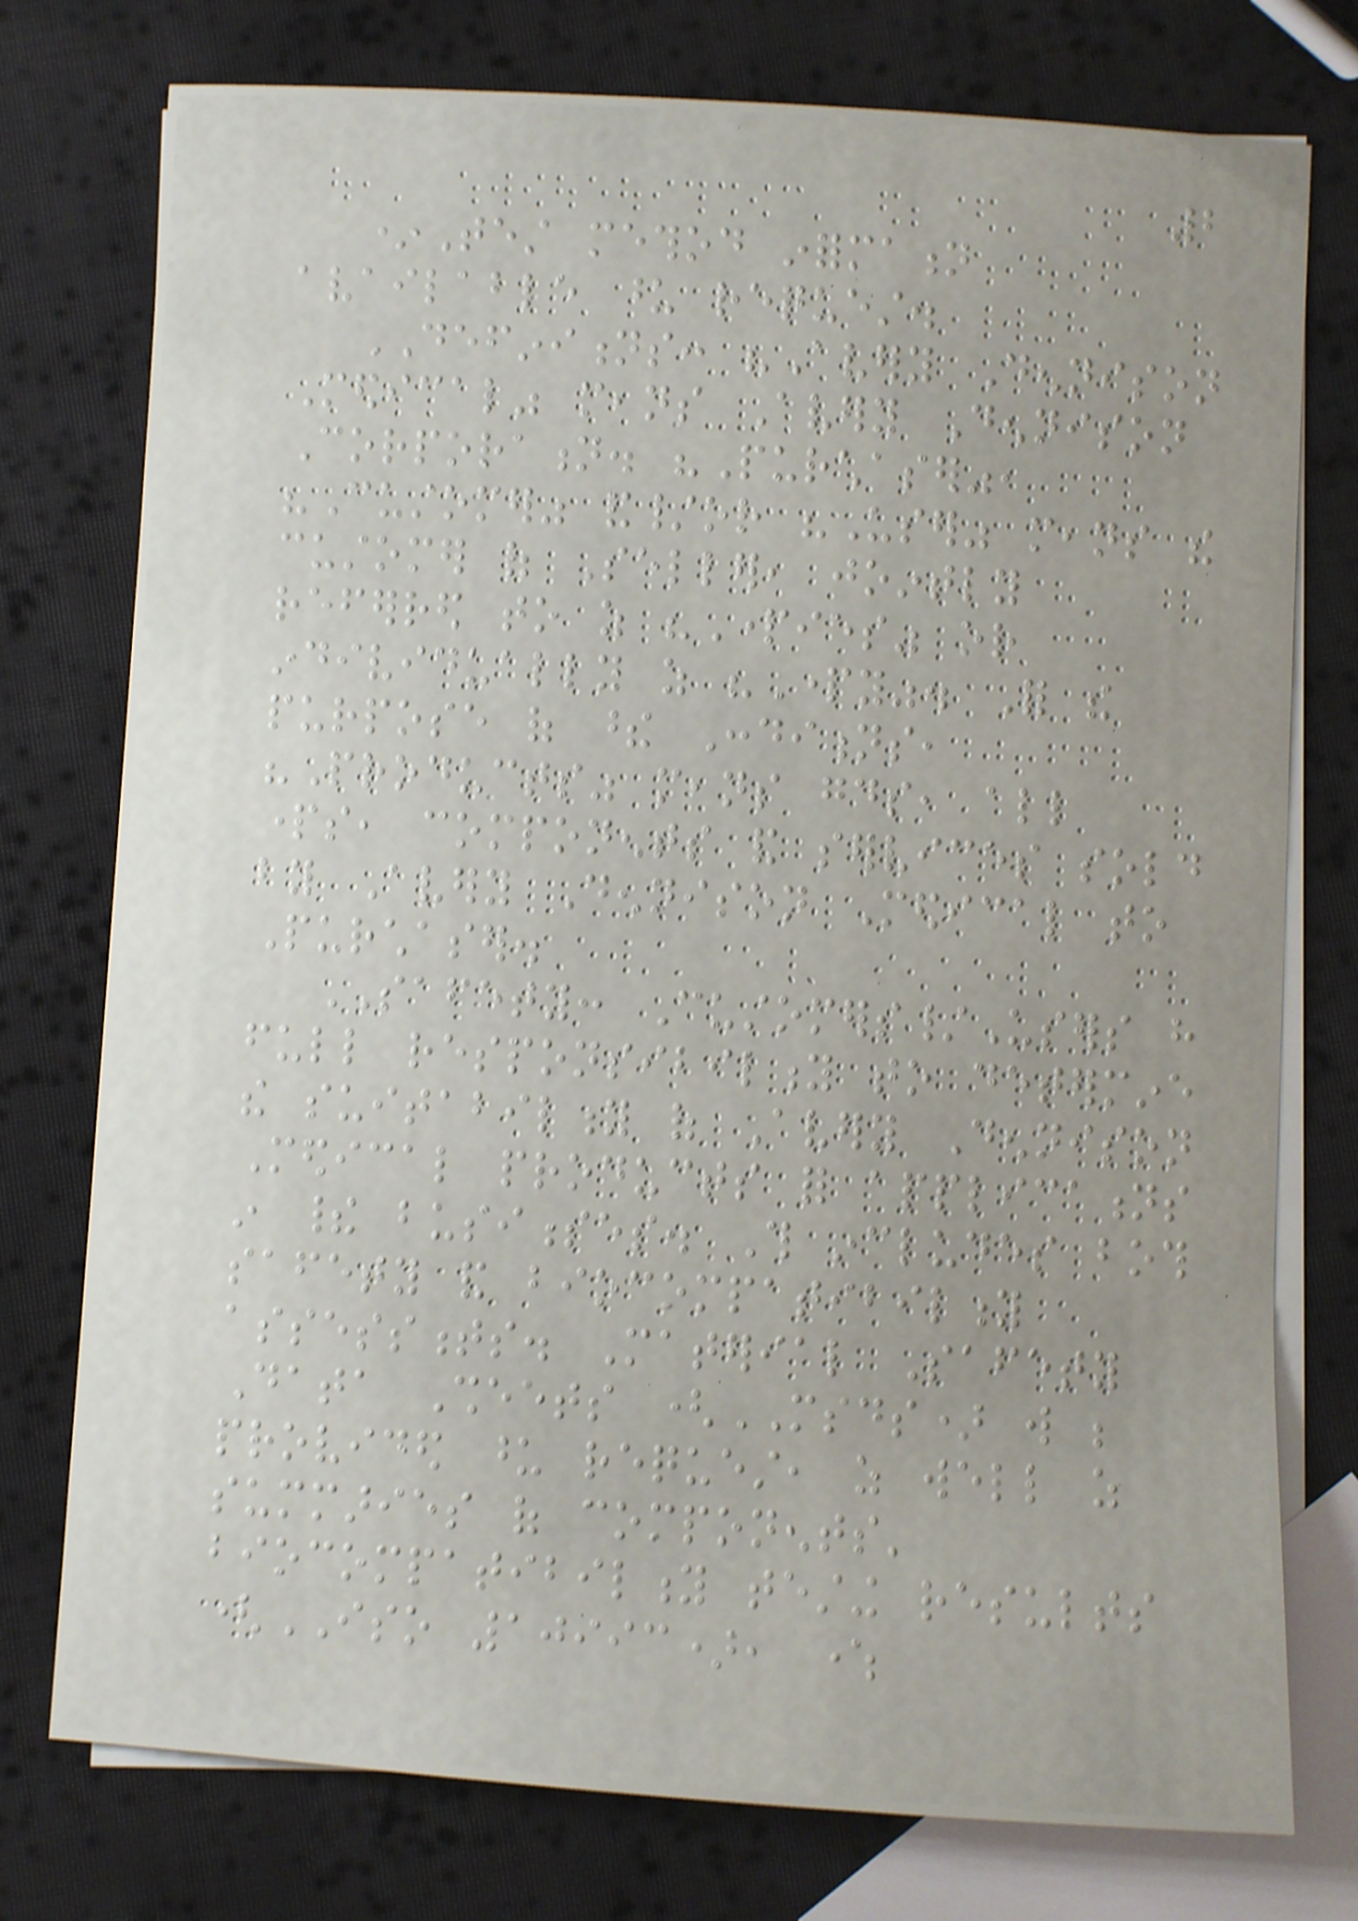2
*Test method information
available upon request.
DEFINITIONS: "Avery Dennison
Medical" means Avery Dennison
Corporation. "Purchaser",
"Customer" and/or "User" means the
customer of Seller, jointly
referred to as "Parties" or
individually as "Party". For the
purpose of these Conditions,
"Products" means goods, all
parts, components and services sold
by Avery Dennison Medical to
Purchaser.
SAFETY: Customers/Users have
full responsibility to determine
the suitability of Avery Dennison
Medical products for applications
in their businesses. This includes both
safety and biocompatibility
assessments. Material Safety
Data Sheets (MSDS) will be
provided upon request, as well as
summaries of components'
biocompatibility testing results
(ISO 10993), where
